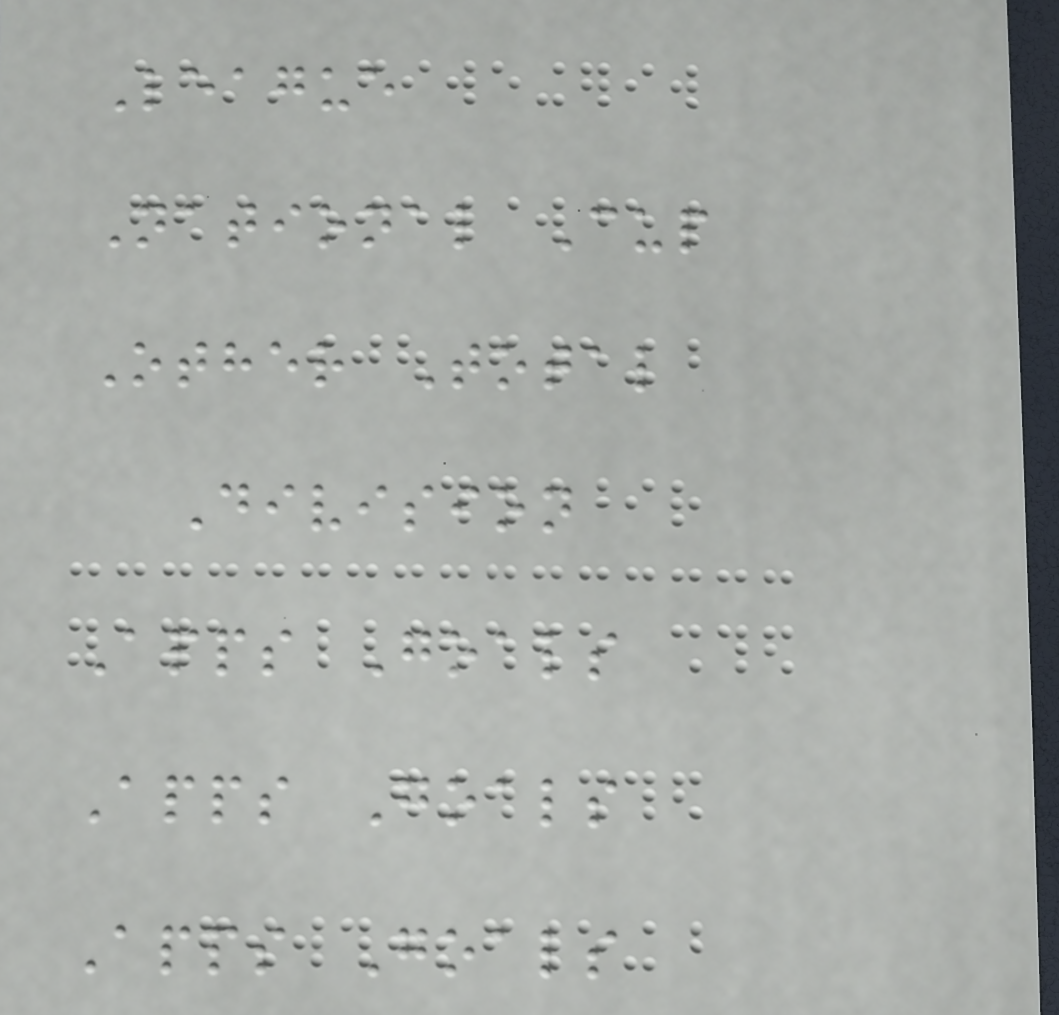League
National Cup
Other Total
Division
Apps Goals
Apps Goals
Apps Goals
